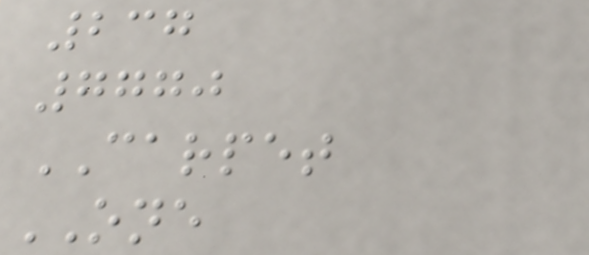237
7770
CARPET
ONE
